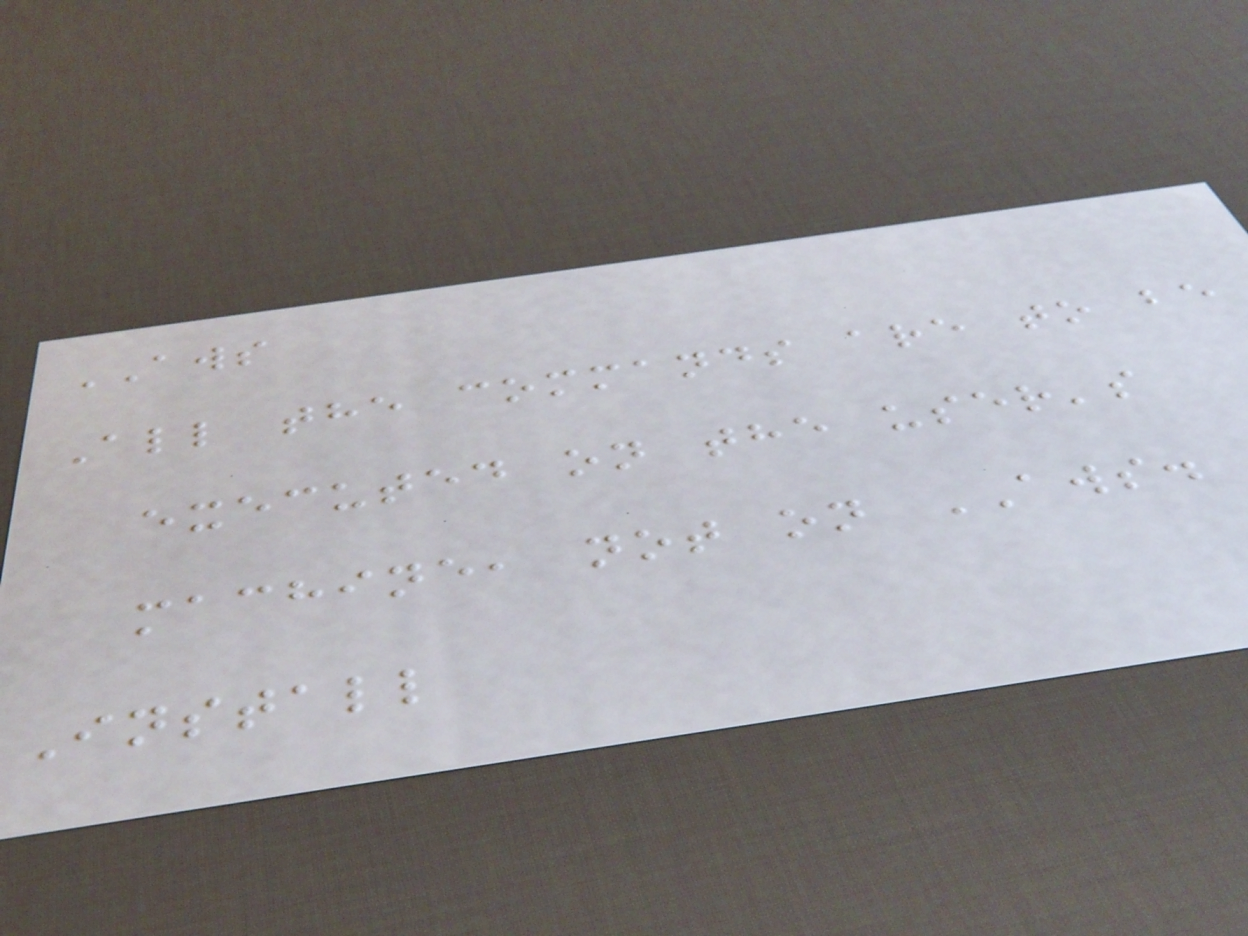AWS
All the commands are to be
executed on the user's
machine, not on AWS.
Install
